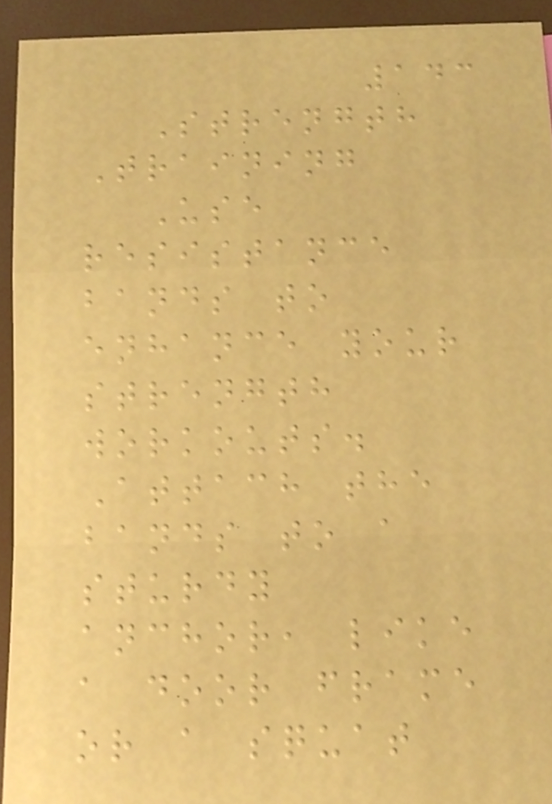143
Strength
Training
Use
resistance
bands to
enhance your
strength
workouts.
Attach the
bands to a
sturdy
anchor, like
a door frame
or a squat
